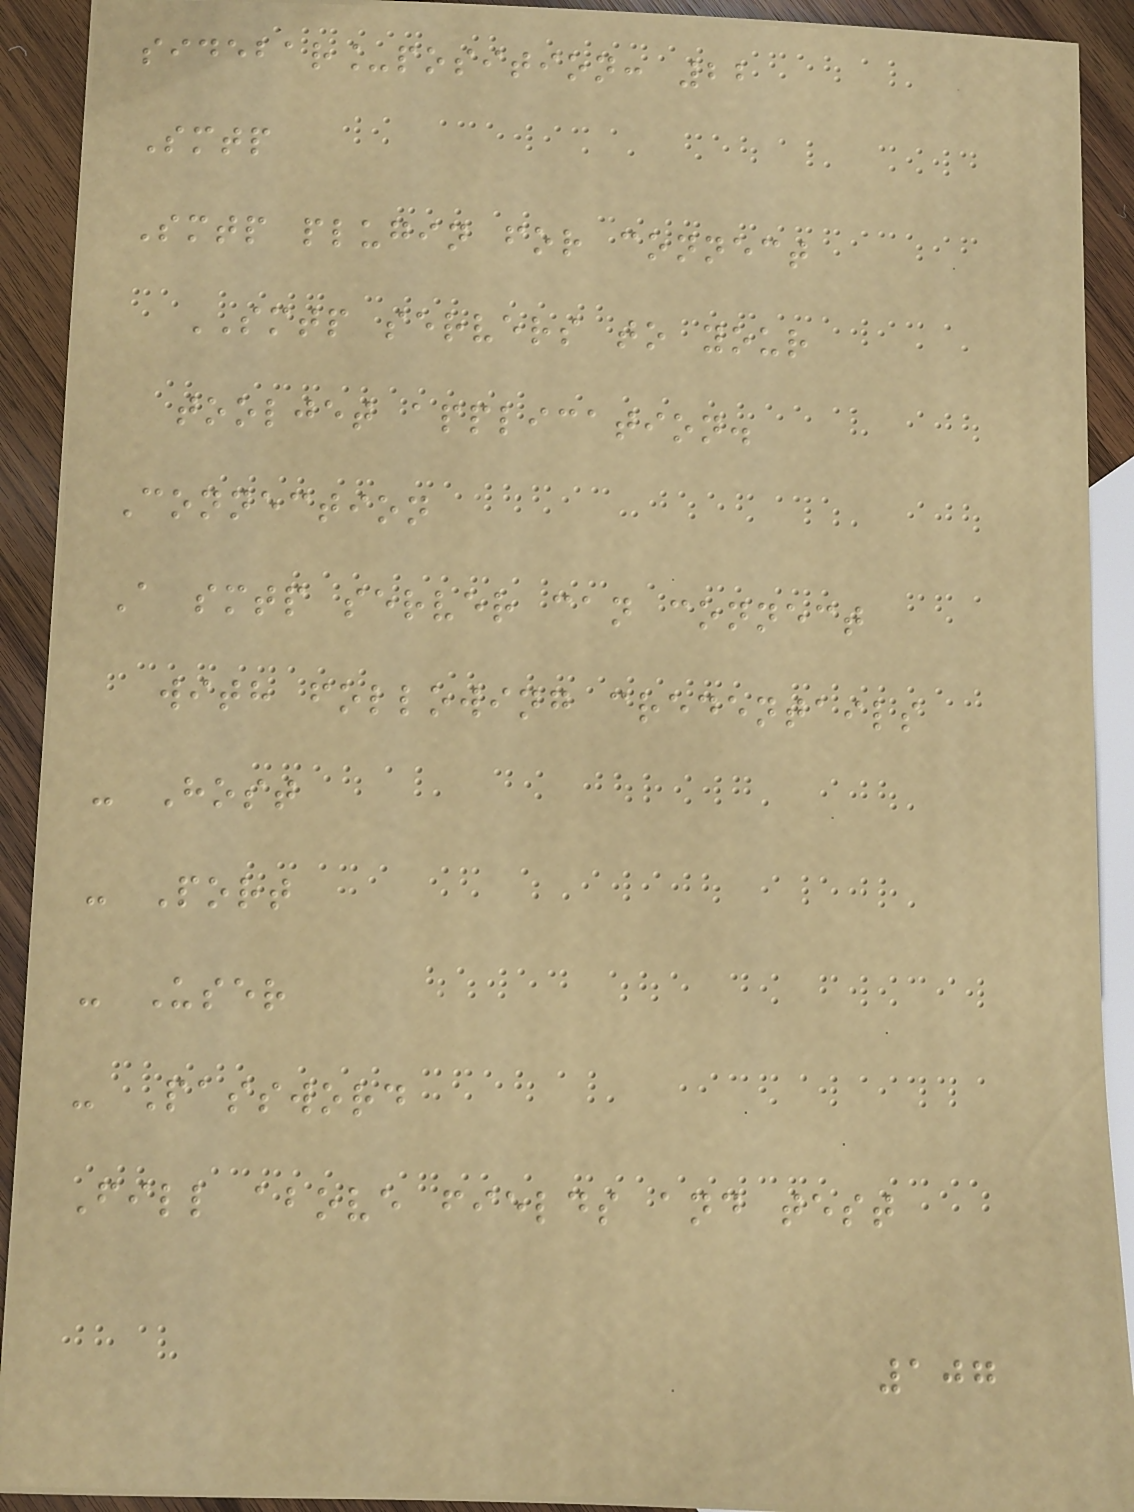sidebar_position: 22
Smtp
Smtp plugin for connect
SMTP servers to your
tooljet application.
Connection
A smtp server can connect
with following credentails
- Host
- Port
- User
- Password
Fill above fields and test
107
